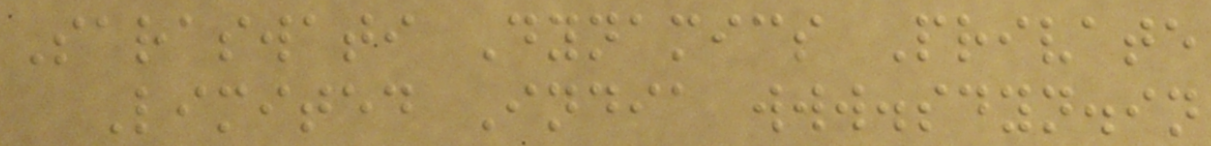Saraswati Dynamics Private
Limited India www.sdyn.in
